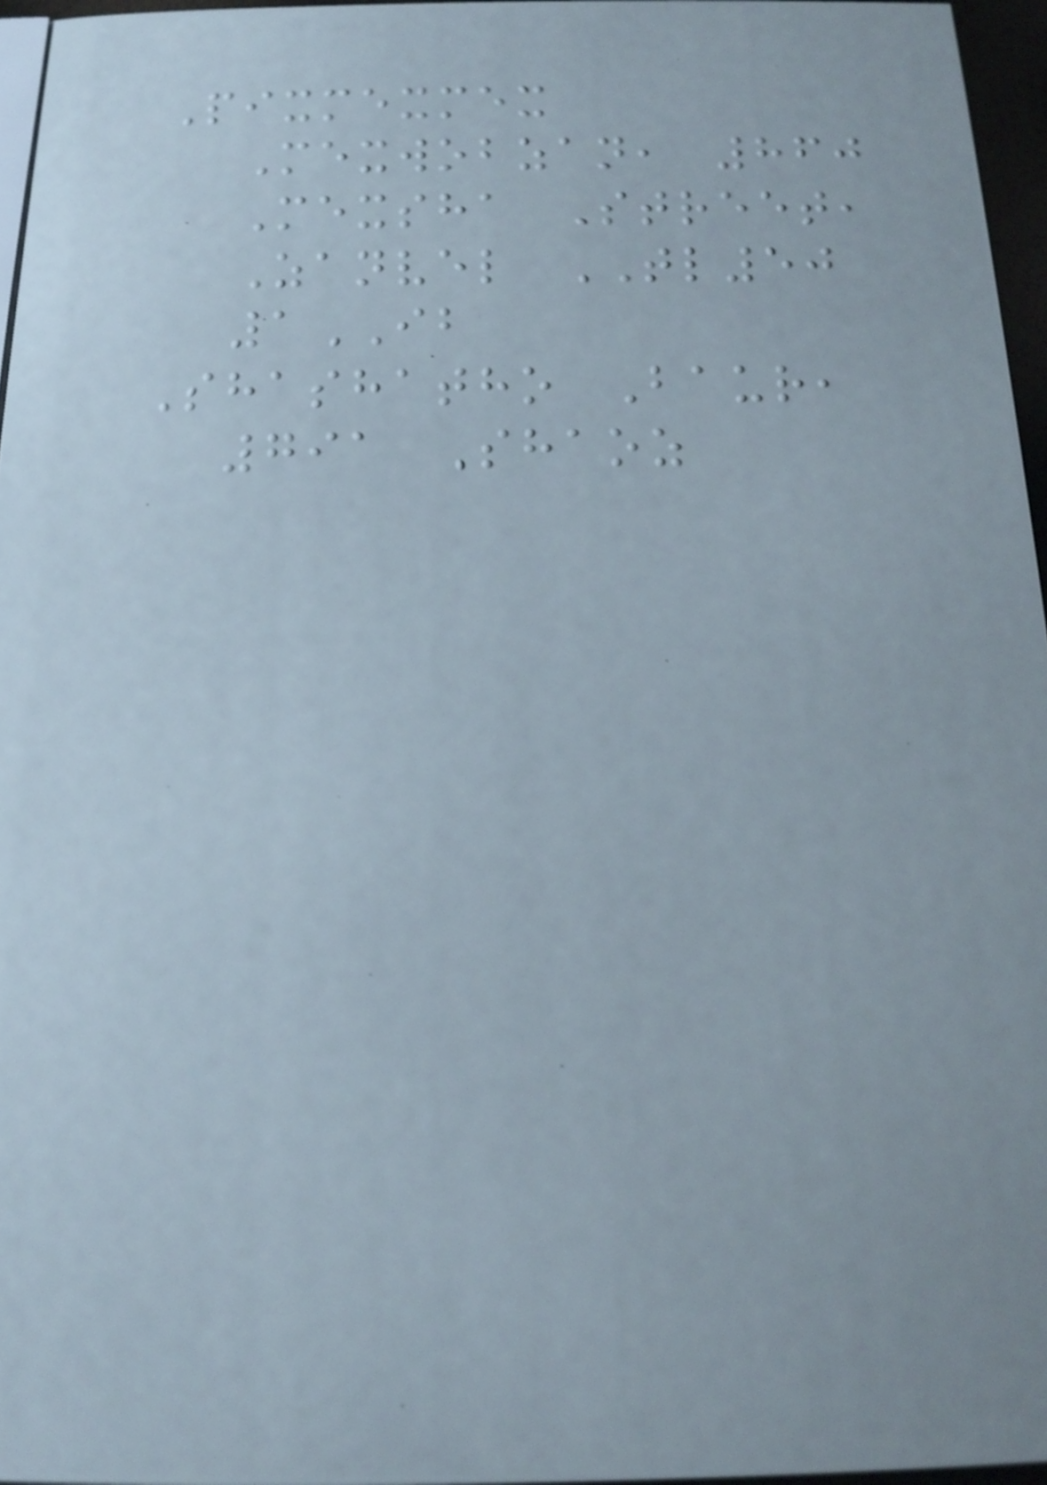Pixmexmex
Mexwobzan, 860
Mexsha Street,
Zanvel TL50
1IB
Shashatho Baur,
791 Shaoz
